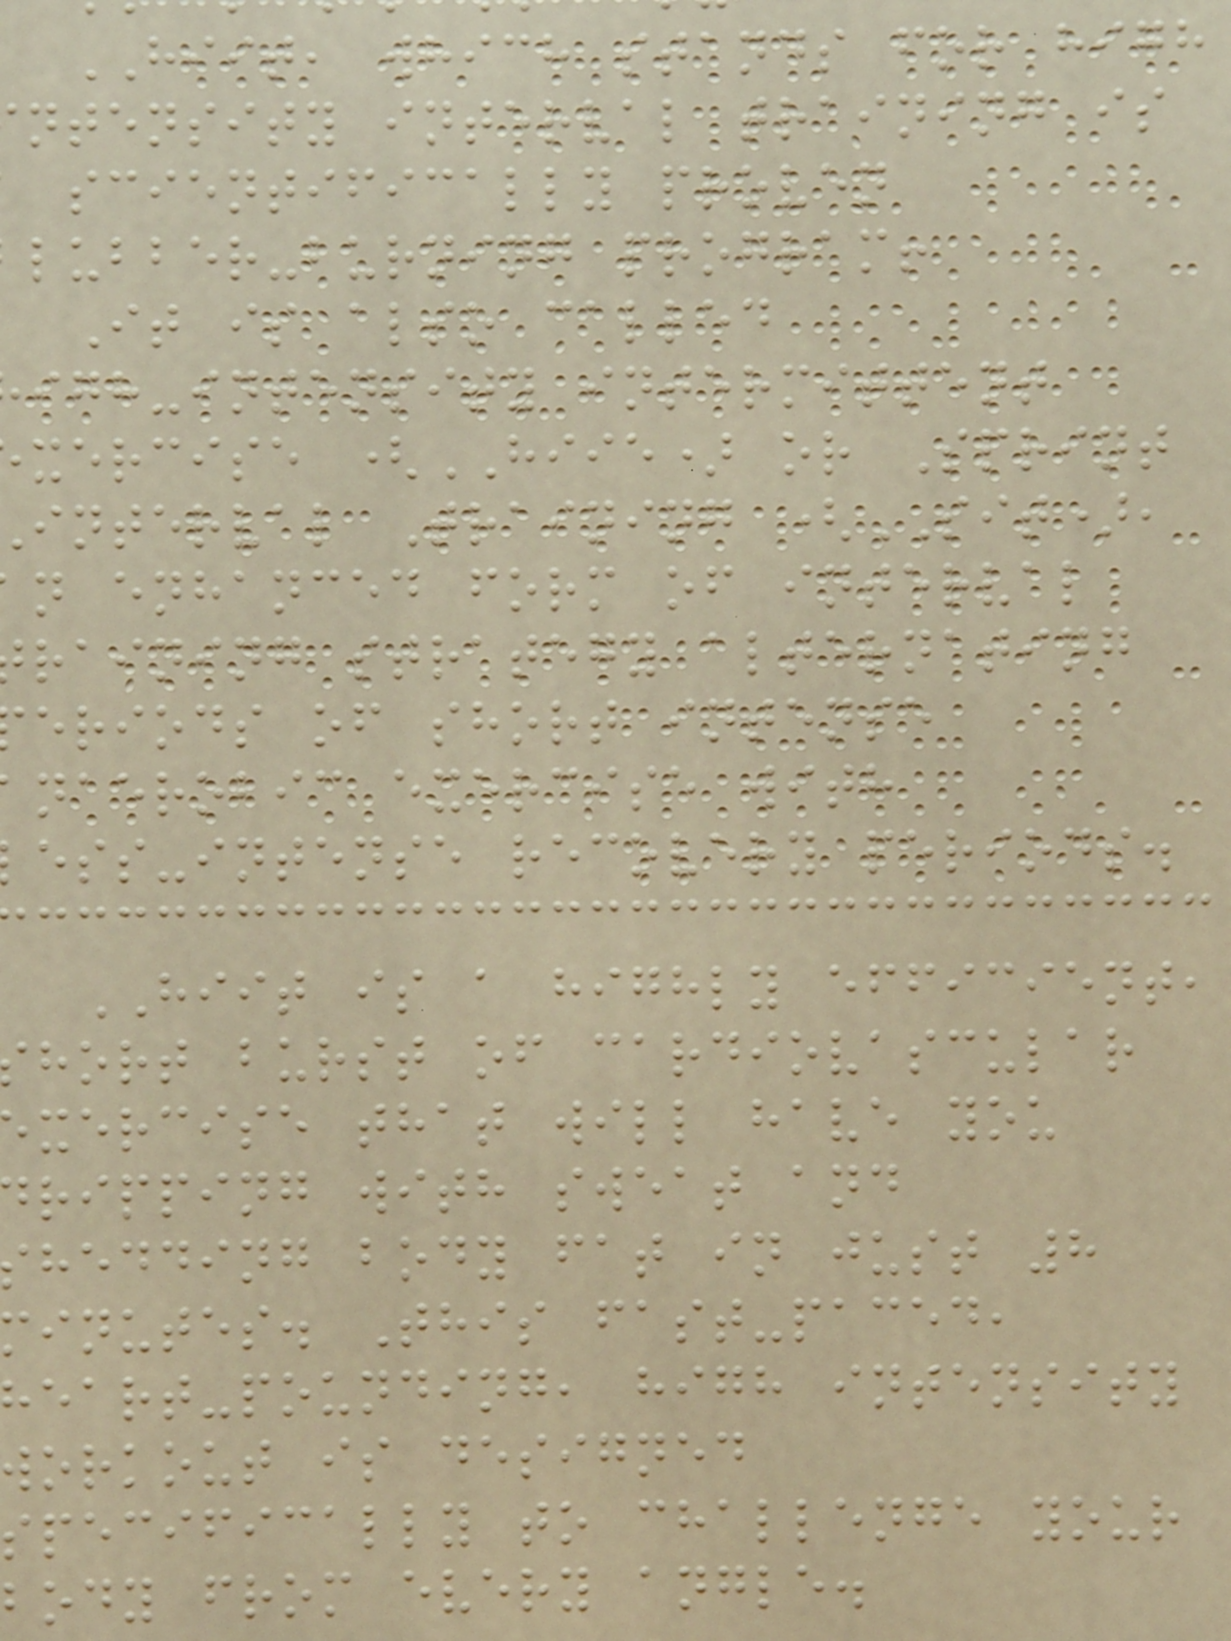HIIT, which stands for high
ntensity interval training is
scientifically proven
lubber-burning program!
It is also called
igh-intensity intermittent
xercise (HIIE) or Sprint
interval Training (SIT),
n enhanced form of interval
raining strategy alternating
eriods of short intense
naerobic exercise with
ess-intense recovery periods.
HIIT is a highly efficient,
hort burst of cardiovascular
xercise that will have you
ripping with sweat and
hedding body fat in just 8
inutes. This fast-paced,
heart-pounding, high intensity
workout is designed
specifically to challenge your
body from every angle.
